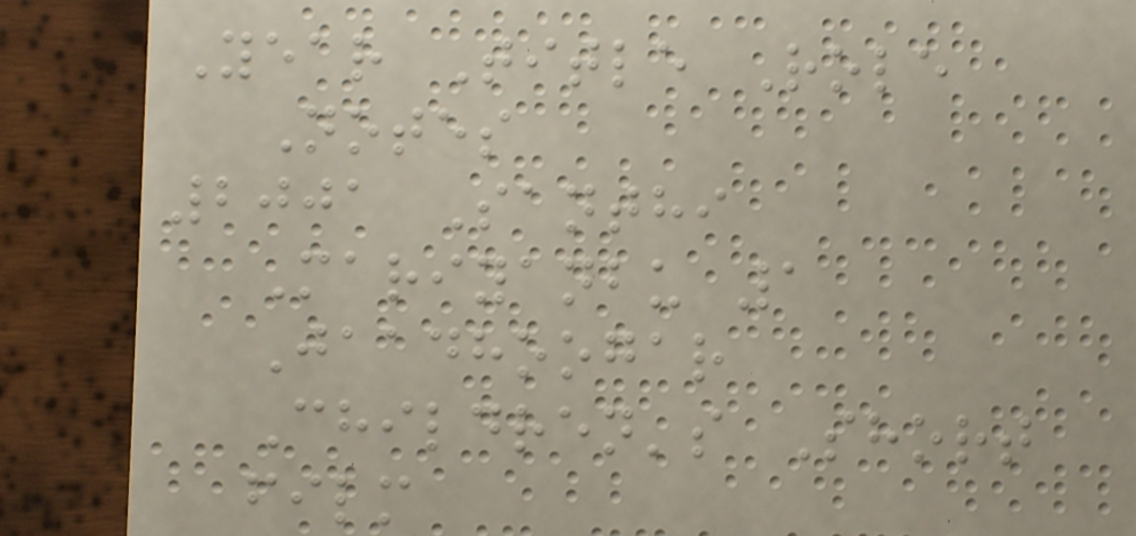Year Title Role
Notes
2001 Santhi
Mariyanbu 1
Jaadhoogar
Children's Short
film
